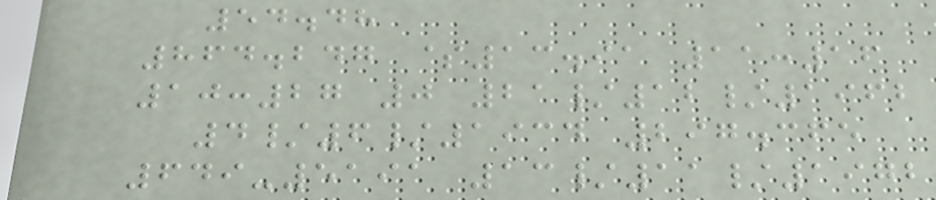54.48
864.247 $13.91 11:16
10:27 0 21/12/1962
4/6/1934 297.365
649-5191 13/11/1972
